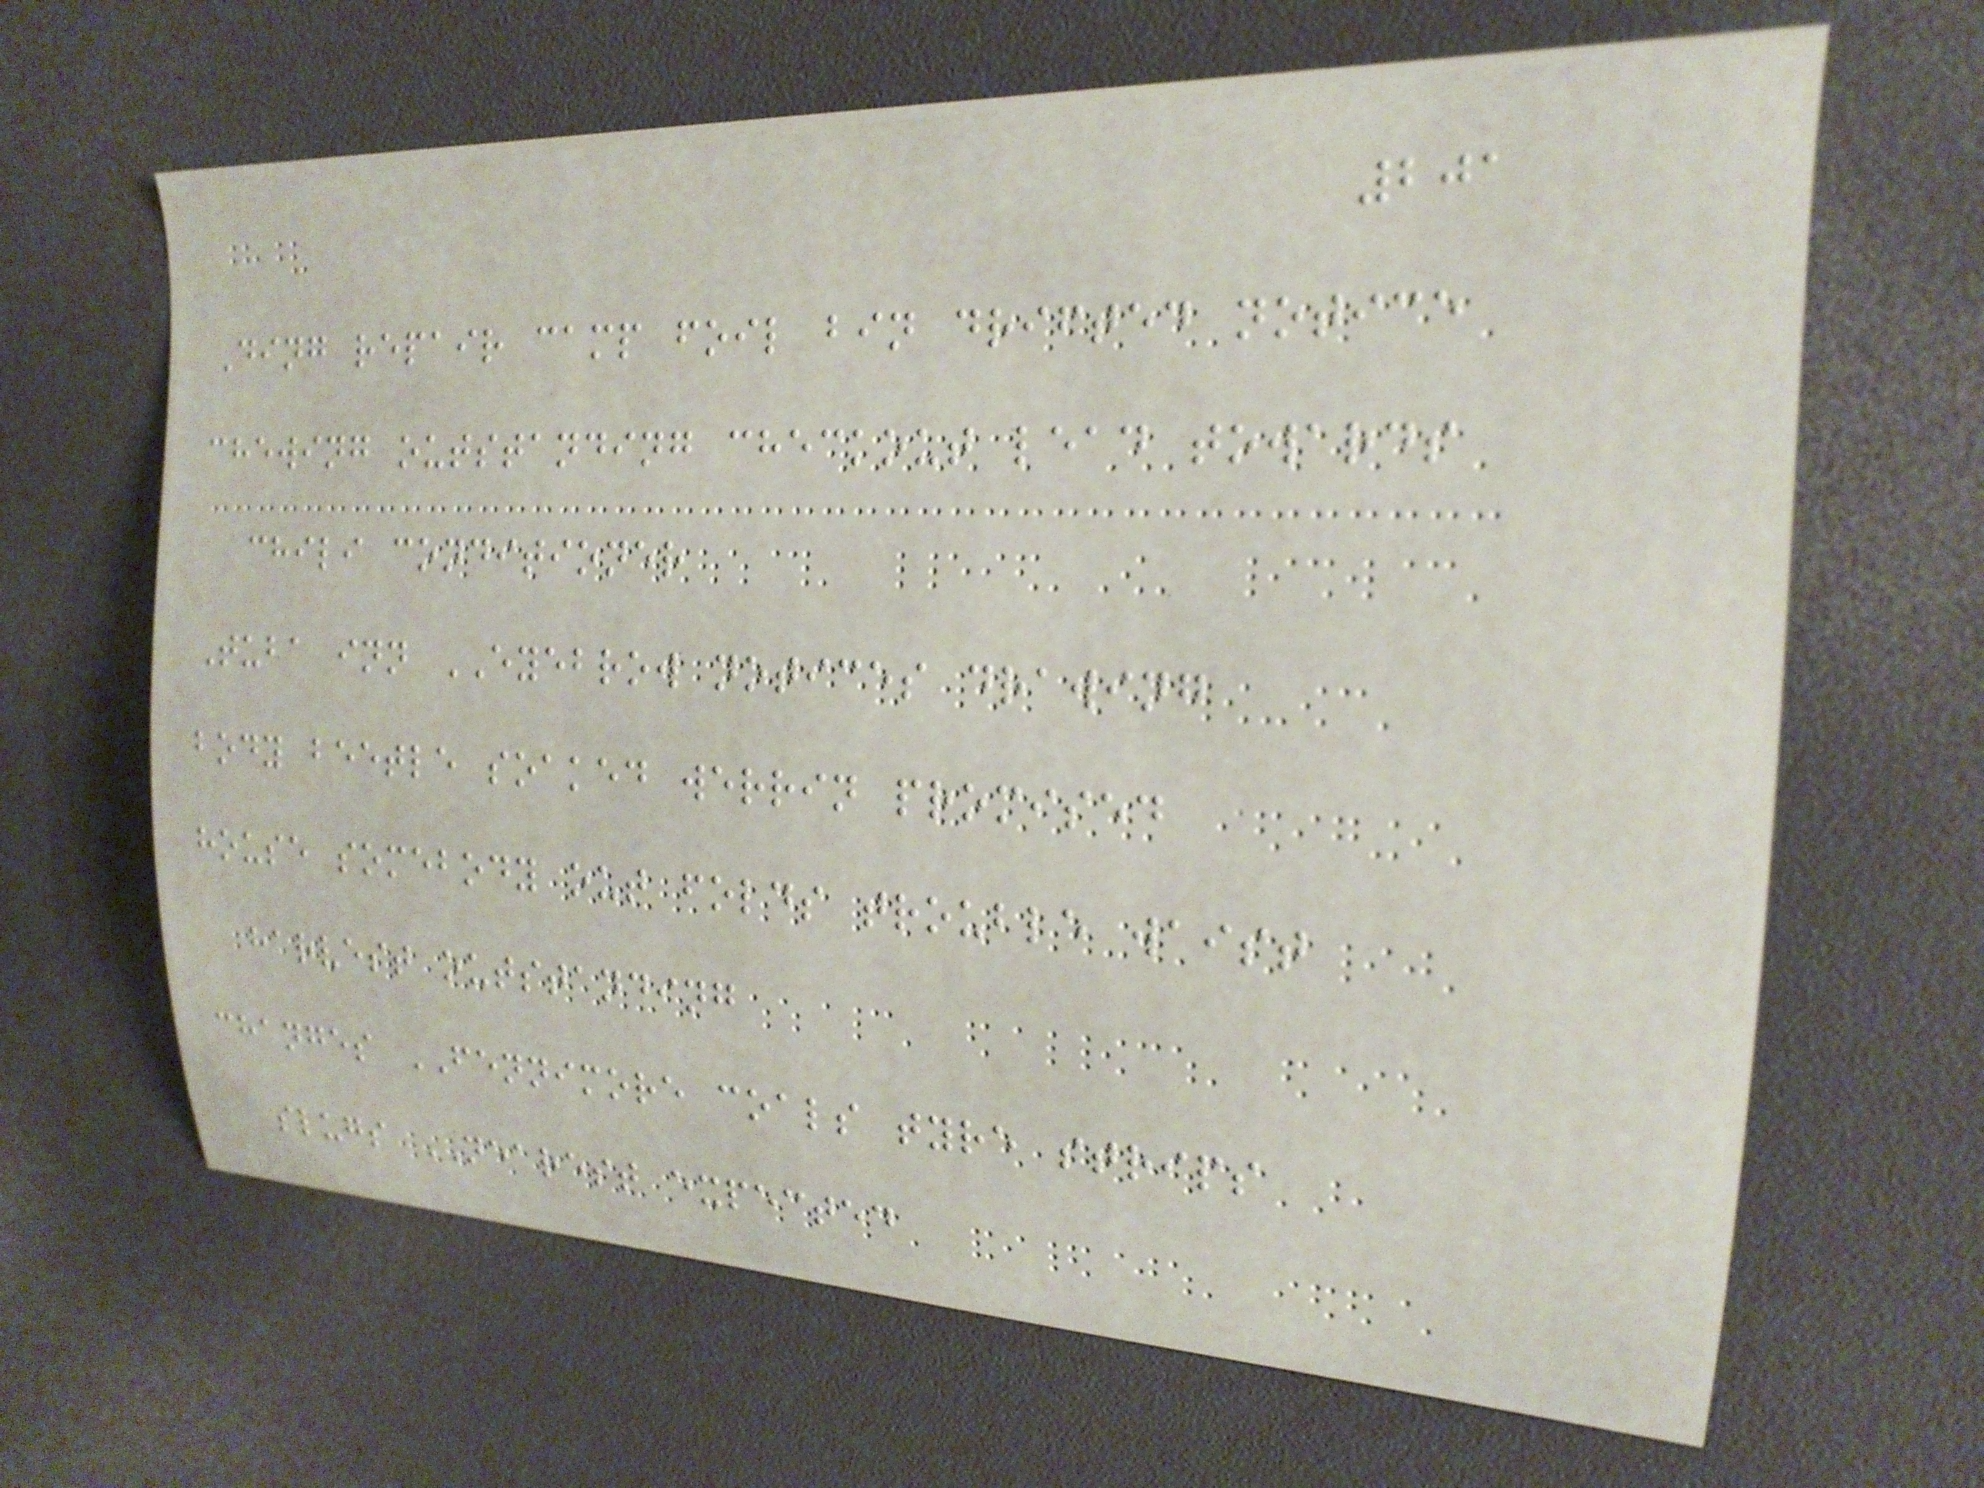201
Ding repair camp foil bin drifted notice
chewing outstanding checkout lead towards
chili conditioner
Tuba inn EYEBROW notices drawing
body beetle soaked werrin promised
house somebody out folds trouble waist
harvest outstanding
changes FENNIMORE coals tyre strips
slugs NEAREST expected
